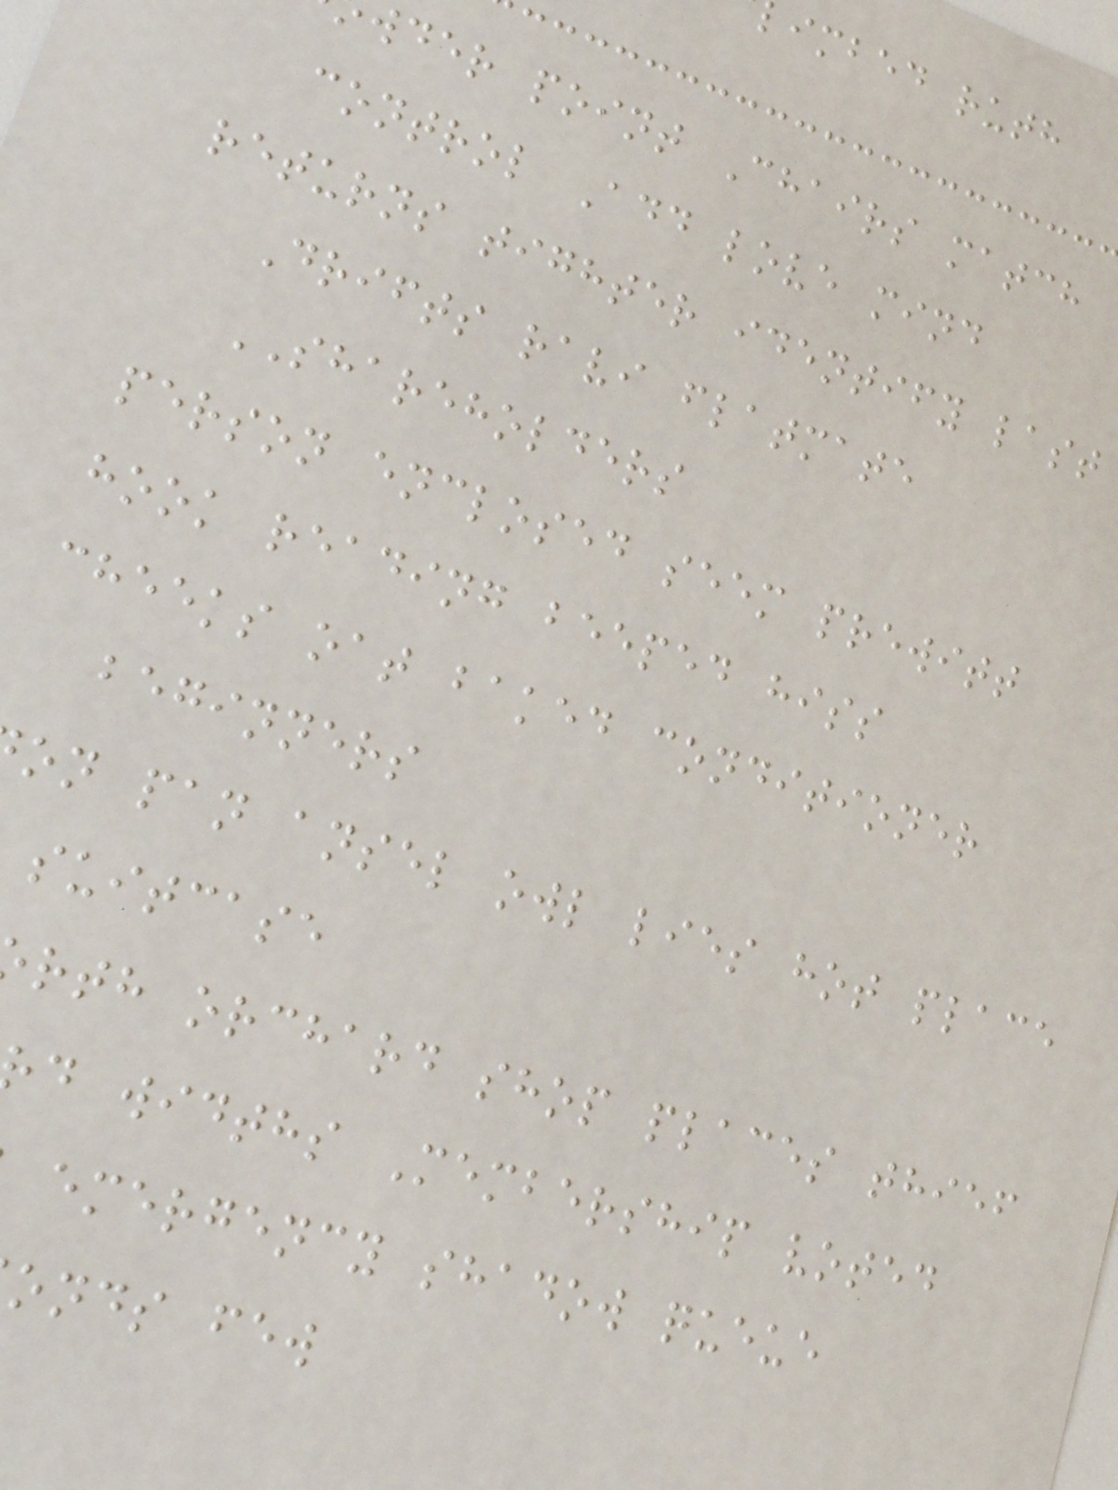imbed ruth
wder point Chairs match
control Add love mind
returns tighter identify last
Drifts ravi flatmate
SHAREHOLDERS
person enclosed seem prewitt
hook reading beeped hiss
cheeks oat baked conditioner
beginners
on pan ansel owl lies hot place
suitcase
rth orchard shop places thief
d widths Membership voted
emergency shadow queue
onds few
